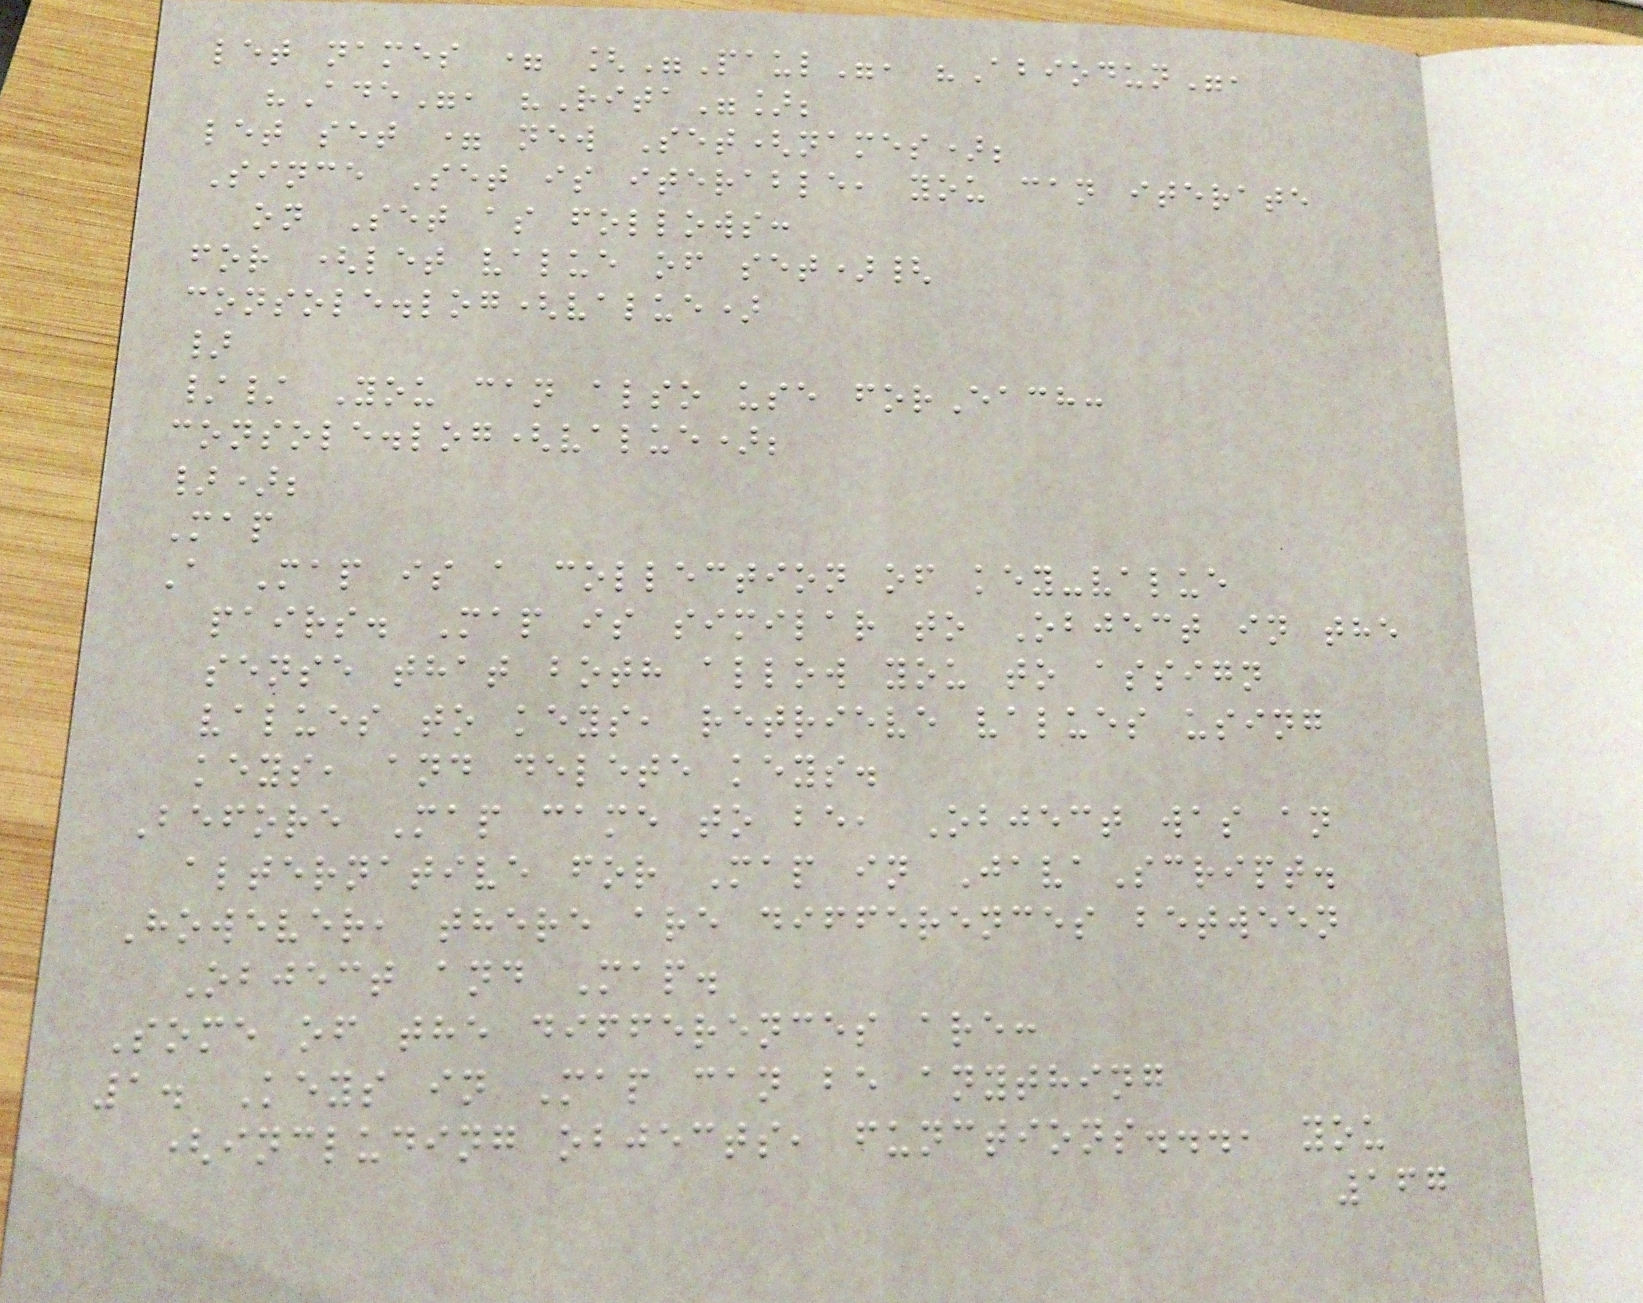let names = ["Paul", "Abiodun",
"Ade", "Rita"];
let set = new Set(names);
Since Set is iterable, you can iterate
on Set as follows:
for (let value of set){
console.log(value)
}
// You can also use forEach:
console.log(value);
});
Map
A Map is a collection of key-value
pairs. Map is similar to Object in the
sense that both allow you to assign
values to keys, retrieve values using
keys, and delete keys.
Before Map came to be, Object was an
alternative for Map in JavaScript.
However, there are differences between
Object and Map.
Some of the differences are:
1. Keys in Map can be anything
(including objects, functions..., you
167
